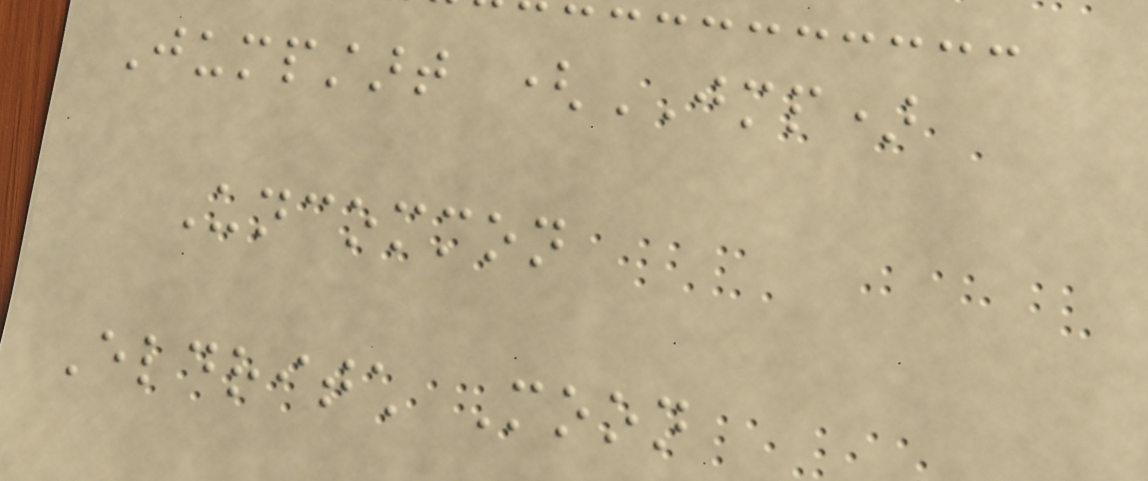Jumpstart (JMP)
Uncommon
Eldritch Moon
